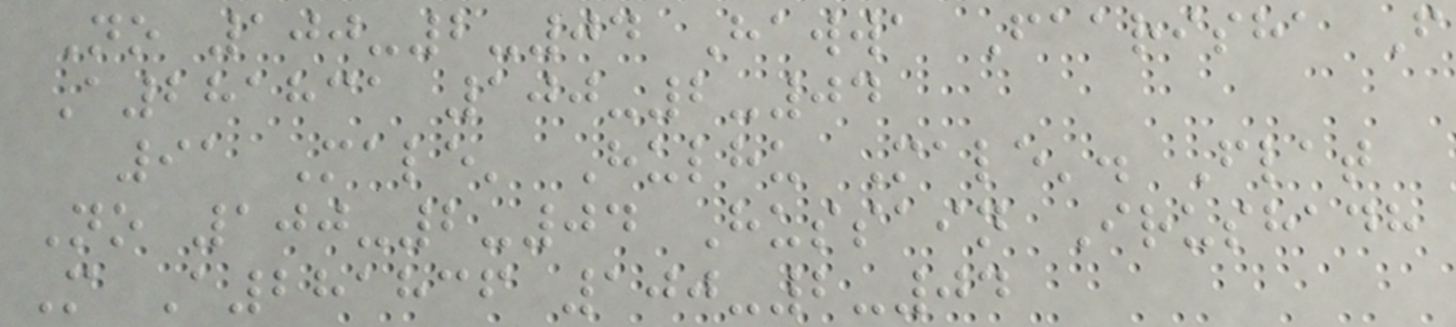No 100-2-04 Hawwa Faarisha F
A281831 100-2-04
91 Male' Hulhu Male'. Flat
No 100-2-04 Hussain Irushadh
M A281836 100-2-04
